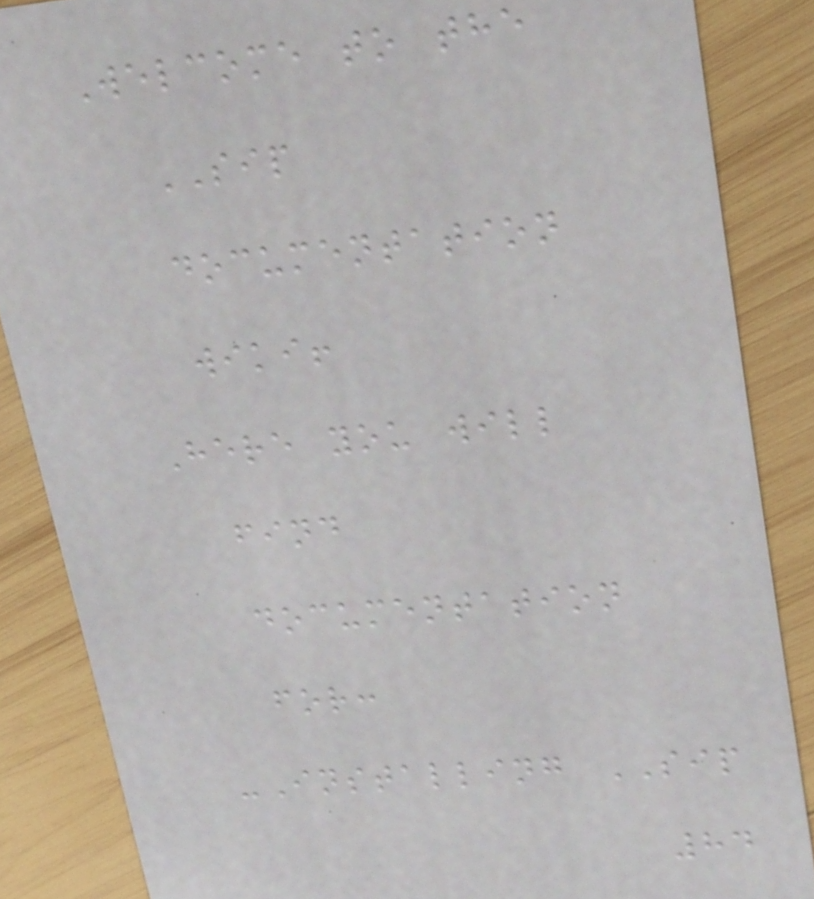Welcome to the
SIP
documentation
wiki!
Here you will
find
documentation
for:
-Installing SIP
84
